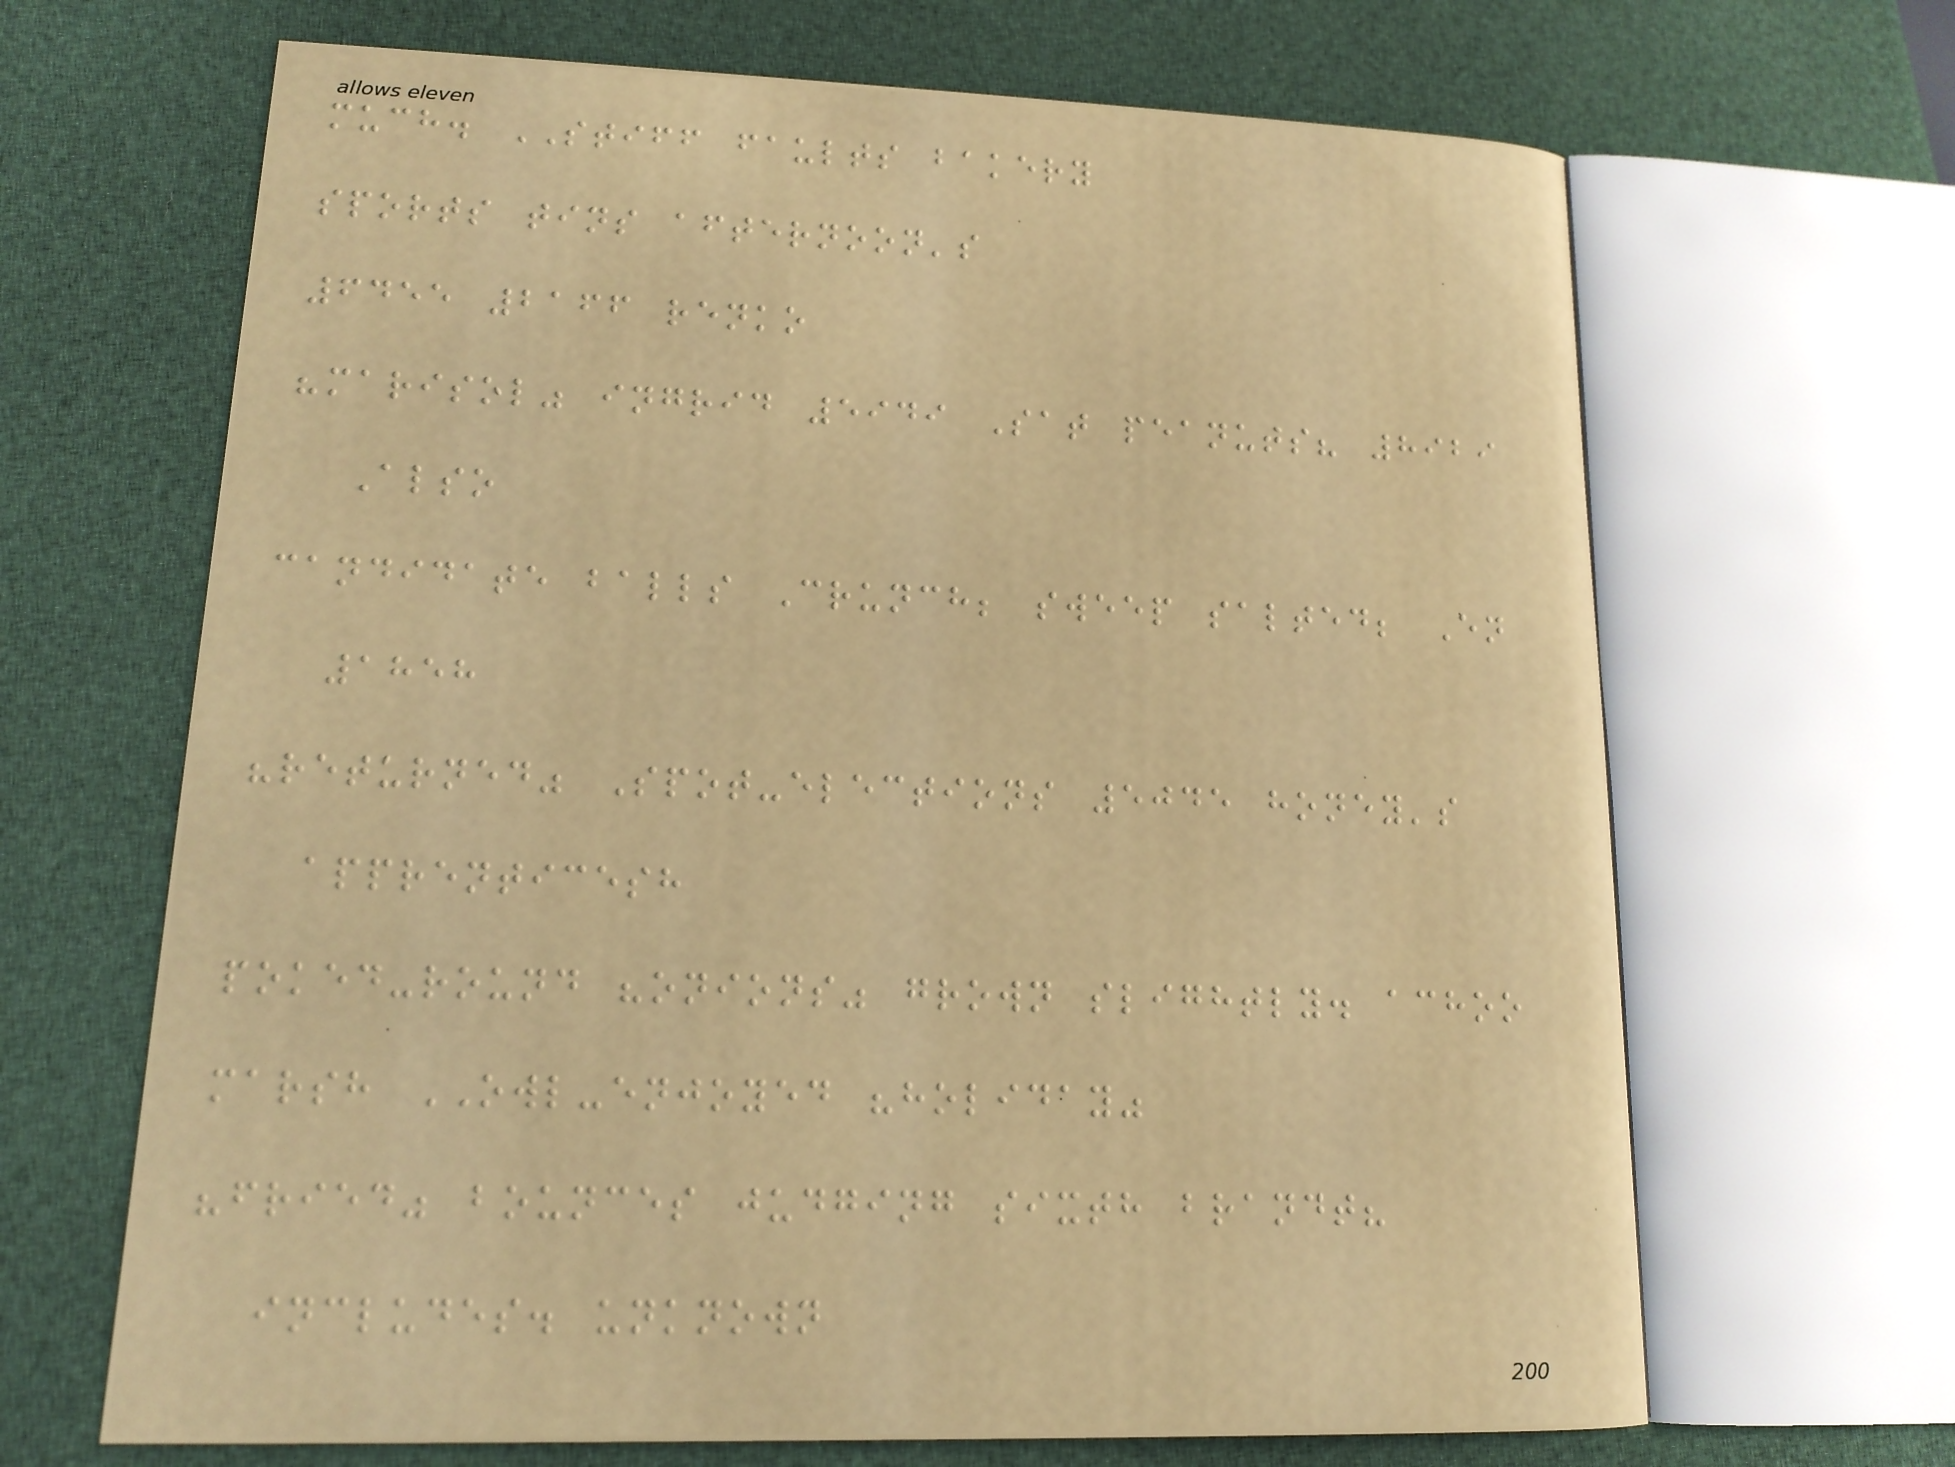much. STIFF faults bakery
sports tins afternoon's
6455 2166 renko
"marisol" ingrid 5949 Sat peanuts? 8929
Also
candidate balls Crunch; sweep salted; En
1858
"returned" Spot-elections 5045 honey's
apprenticesh
poked-round "onions" grown slightly. achoo
marsh OWL-enjoyed "holiday"
"fried" bounces judging sixth brandt?
includes. unknown
